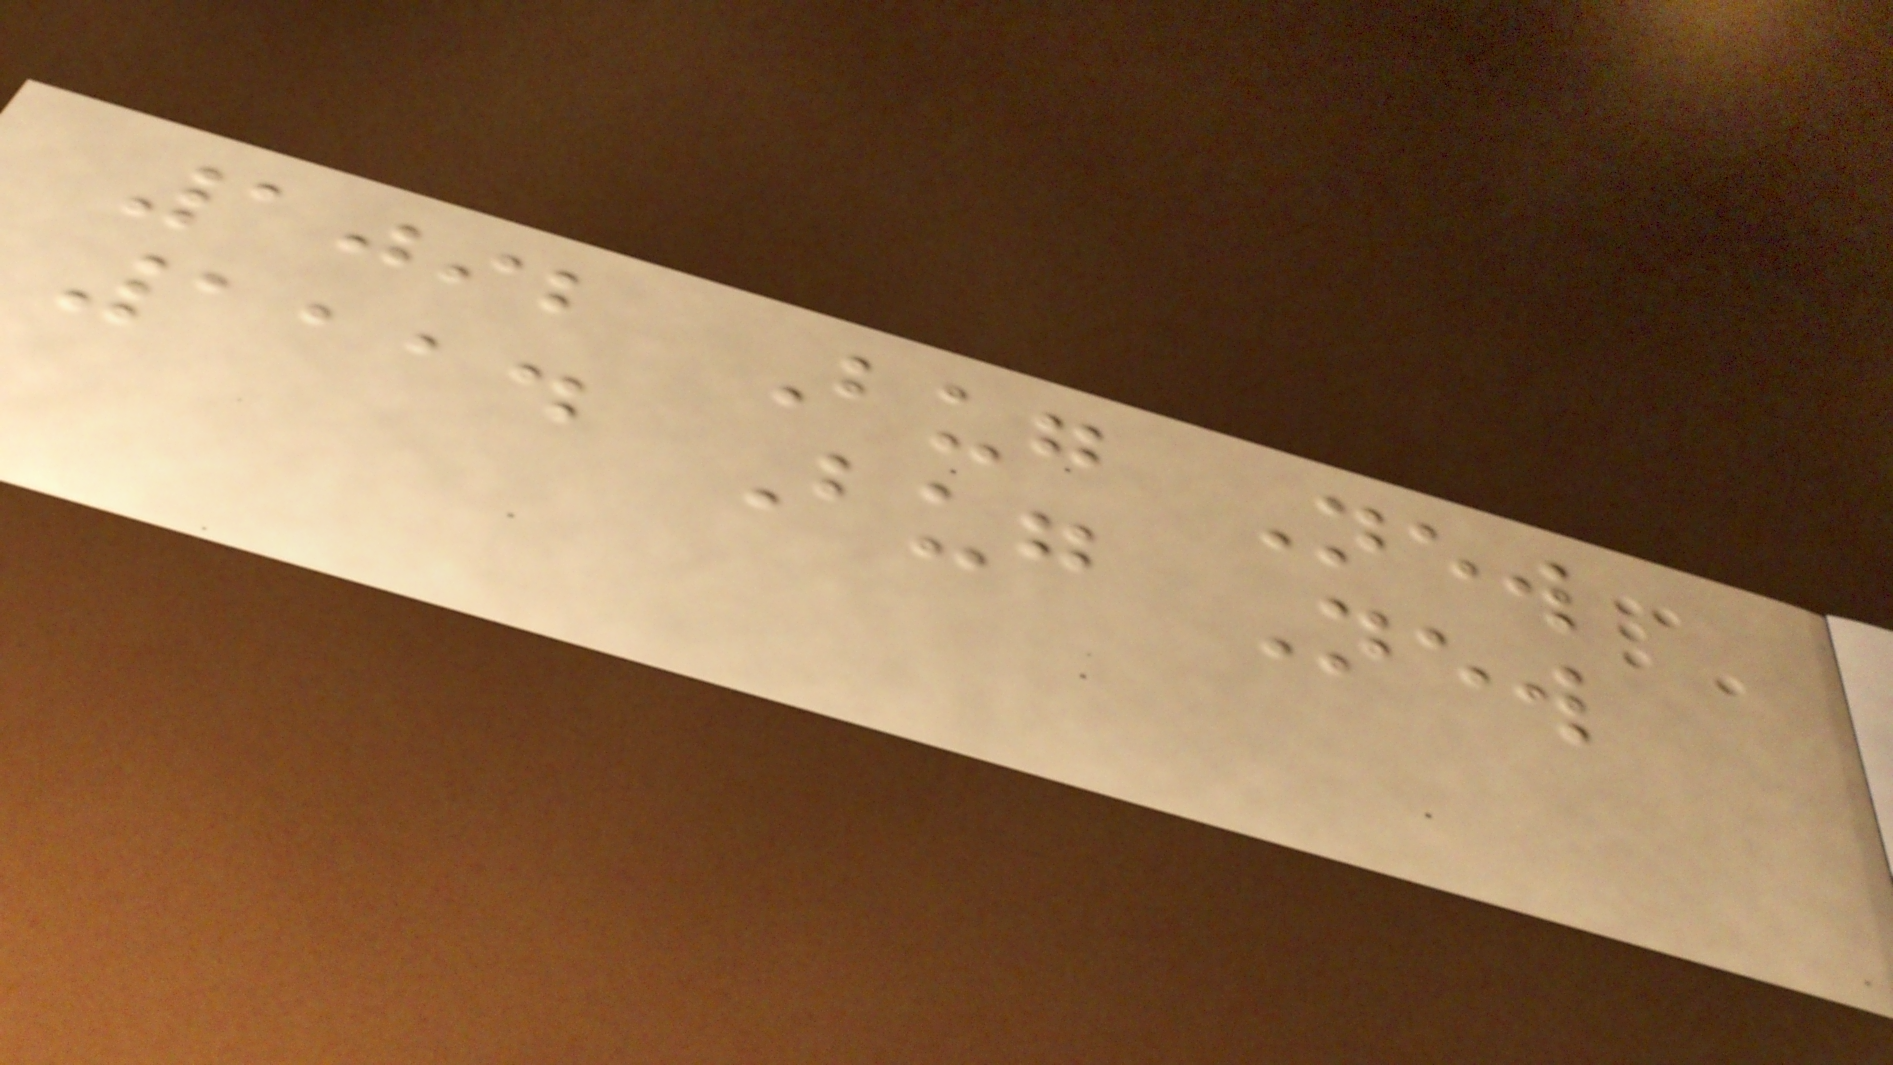1092 Bug New
1114 Bug New
